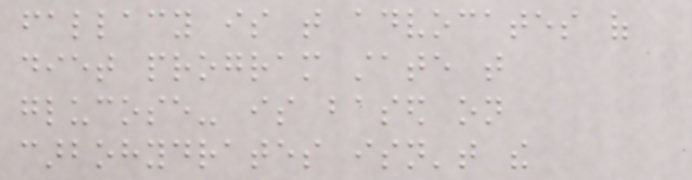fallacy is that advocates of
diet program state that
glucose- is based on
carbohydrates isn't the
